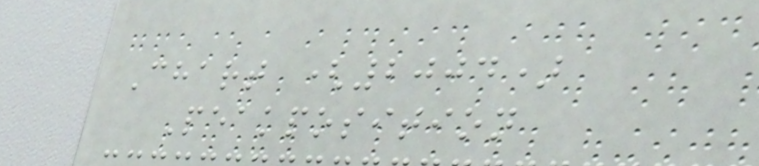Chart (2004)
Peakposition
